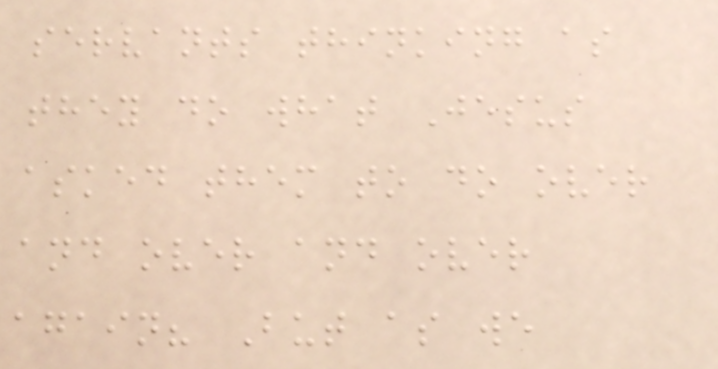servants thinking as
they do what Jesus
asked them to do over
and over and over
again? But as we
